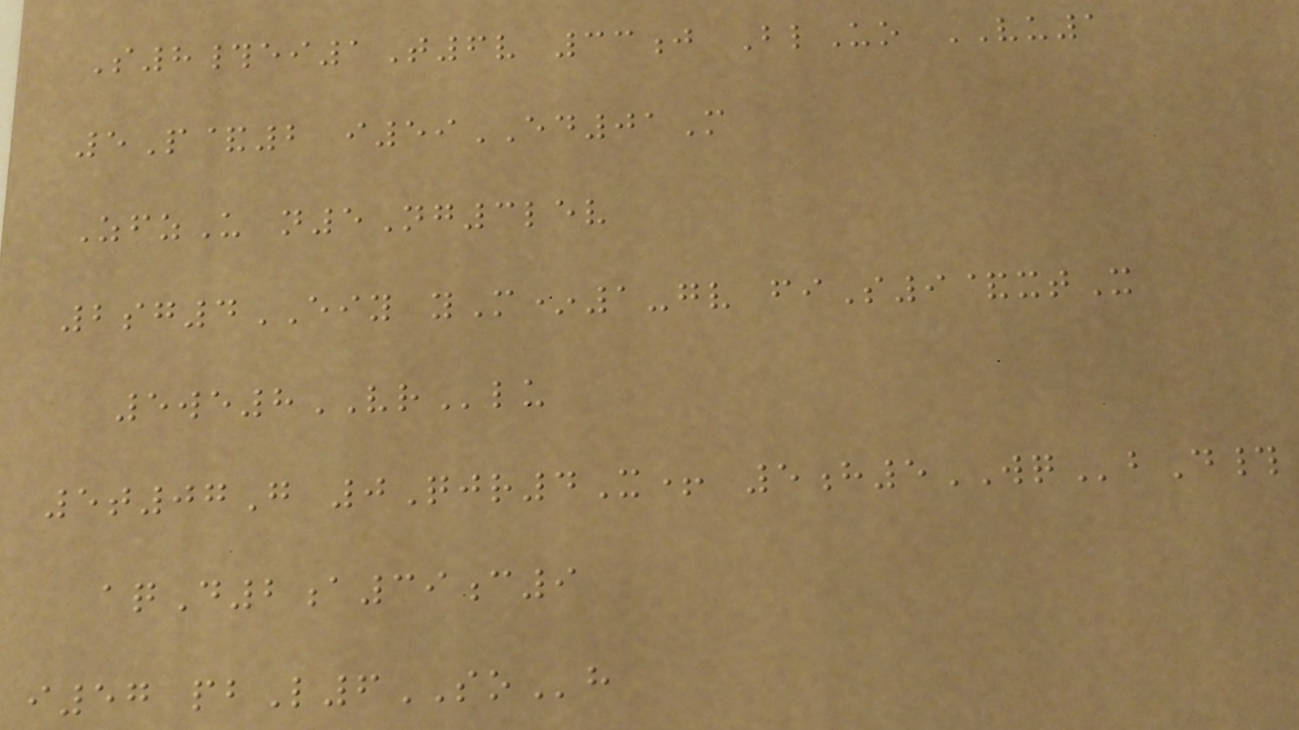S8#ei1T6v 33j BlUo VU1
5P&2 i59ED01M
ZfzU n5Ng3lev
2sg4EIY yM*1-gv fiS9&xtX
5we8VRlu
5t07G 0Qjr4X+ 5h5WQbD#
aqD2a39c9
i57 pbL6SOh
